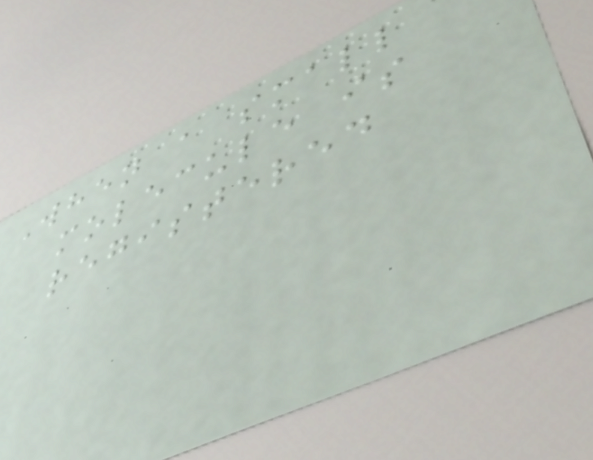When a small
molecule is
registered
